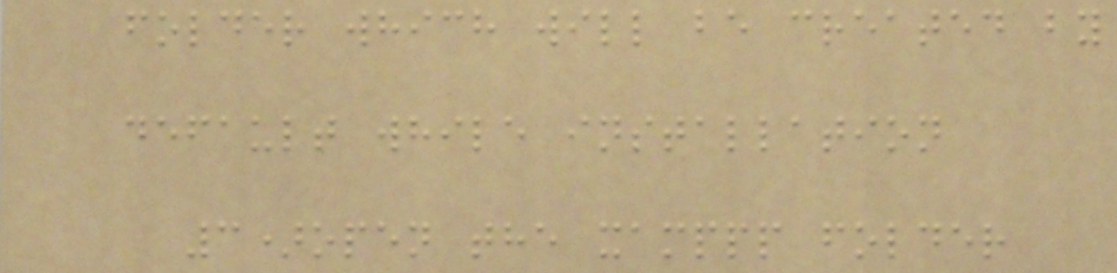folder which will be created by
default while installation
3)open the xamppp folder
